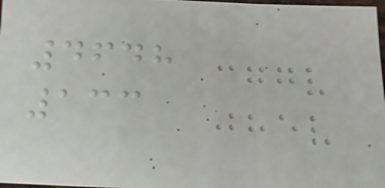4648
133
